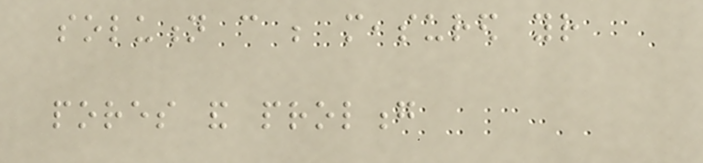solution can be measured your
pores and prolong
